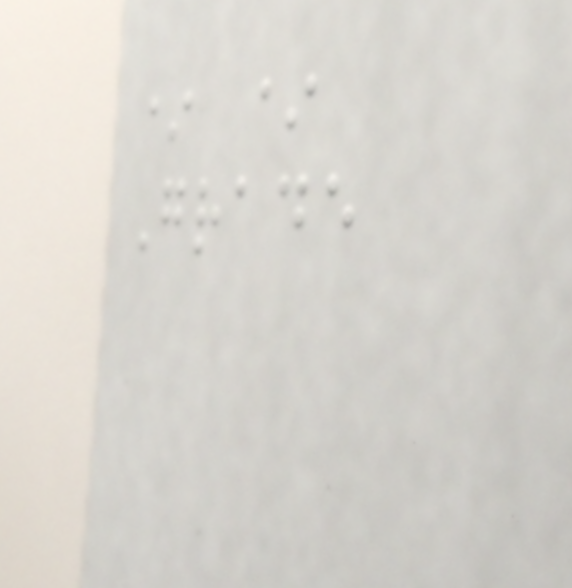* *
Grade
